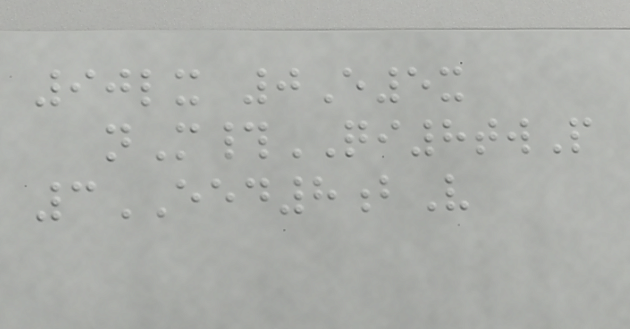90lx 0E5x
nM#QI8twP
3EED8bV
